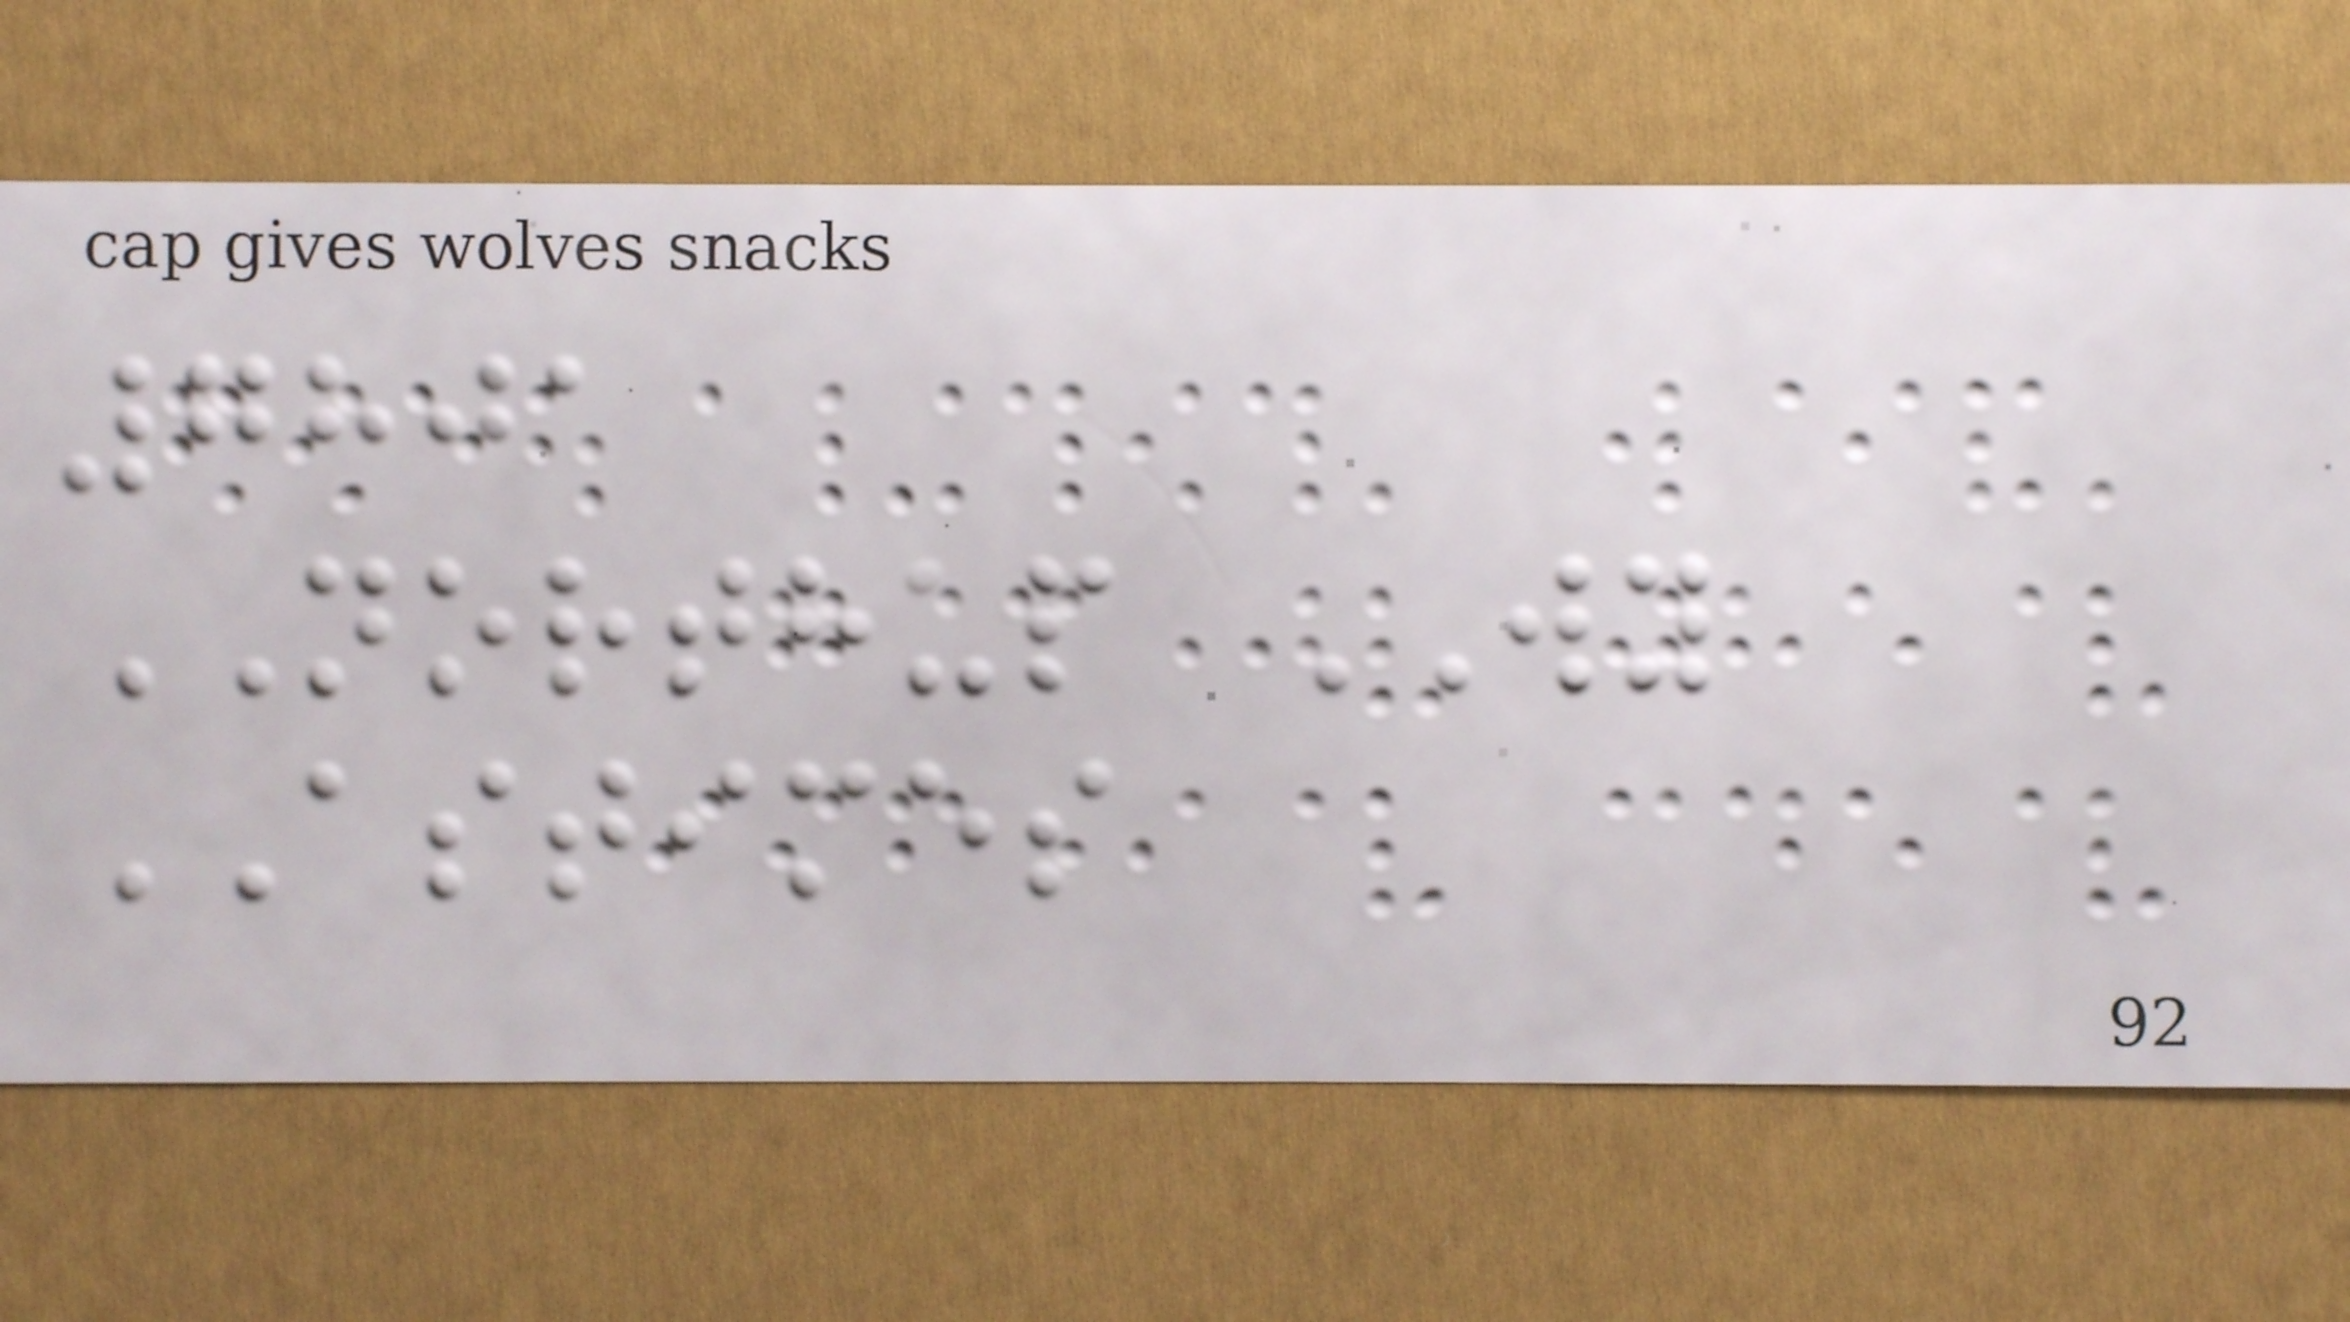7801
NORTHUP WY
ASTIMES
